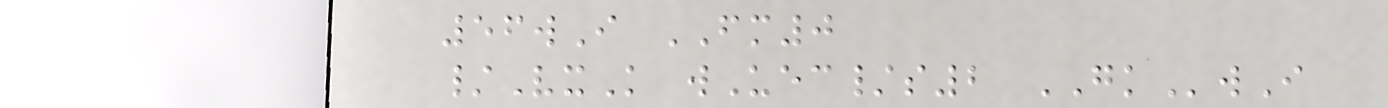56wI FM0
/VxK wUec/s2 GKwI
